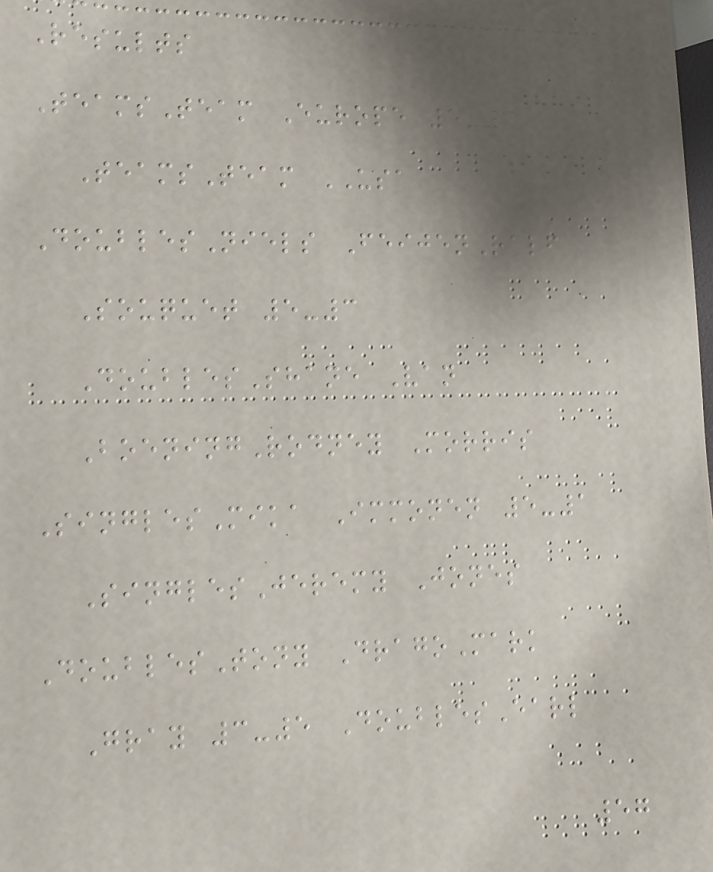Results
TeamsTeam Europe 5-3
TeamsTeam USA
DoublesNiels FeijenRalf
Souquet 5-3
DoublesShane Van
BoeningRodney Morris
SinglesMika Immonen 5-1
SinglesJeremy Jones
DoublesTony DragoMark
Gray 3-5 DoublesEarl
57
